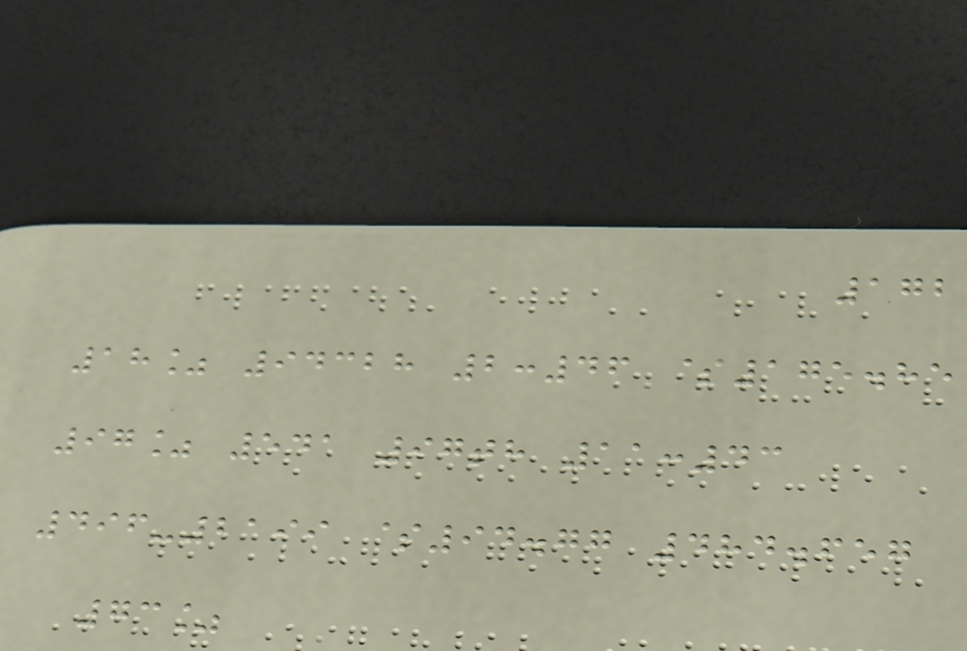172
18% 94328 2:46 $175.85
97% 541 97th 11:43
496-2199 $94.77 484.657
73%
